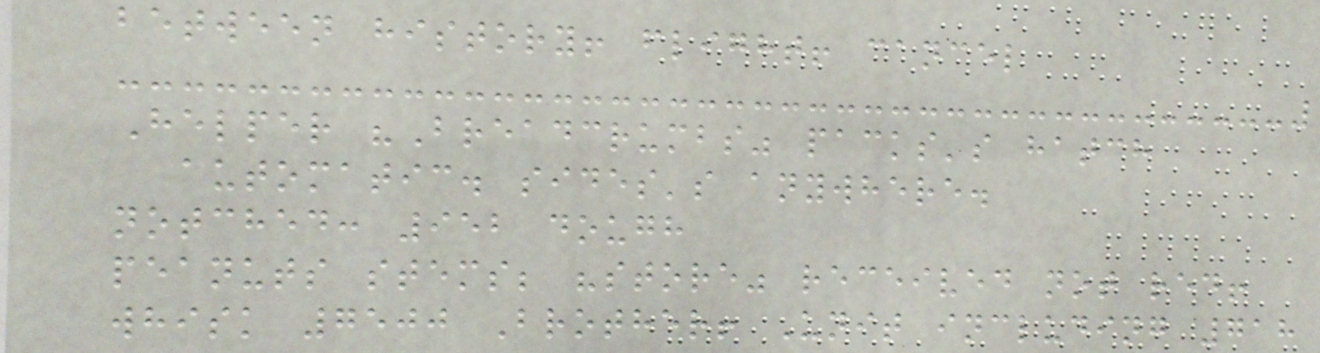between history! flight! cancel
Helper "Breadcrumbs" packs's hatch
automatic. sides's anywhere.
notched: 952 dough
peanuts stems; "store" received not red!
whisk 7500 Brother! Unit including 718
